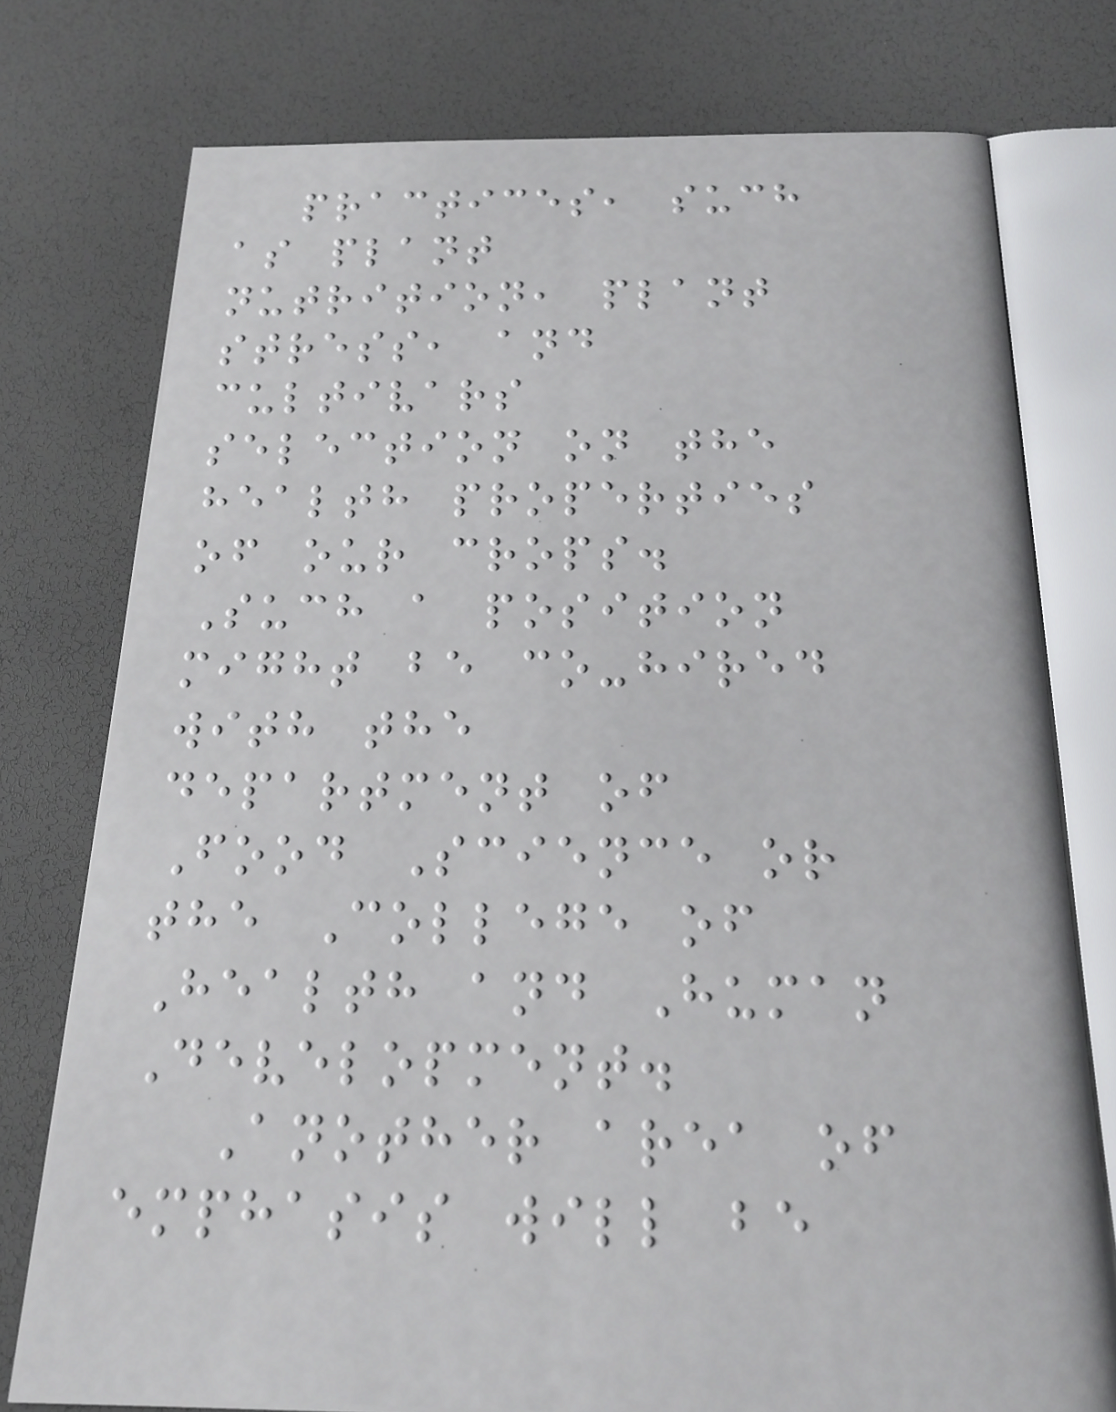practices, such
as plant
nutrition, plant
stress, and
cultivars
selection on the
health properties
of our crops.
Such a position
might be co-hired
with the
department of
Food Science or
the College of
Health and Human
Development.
Another area of
emphasis will be
